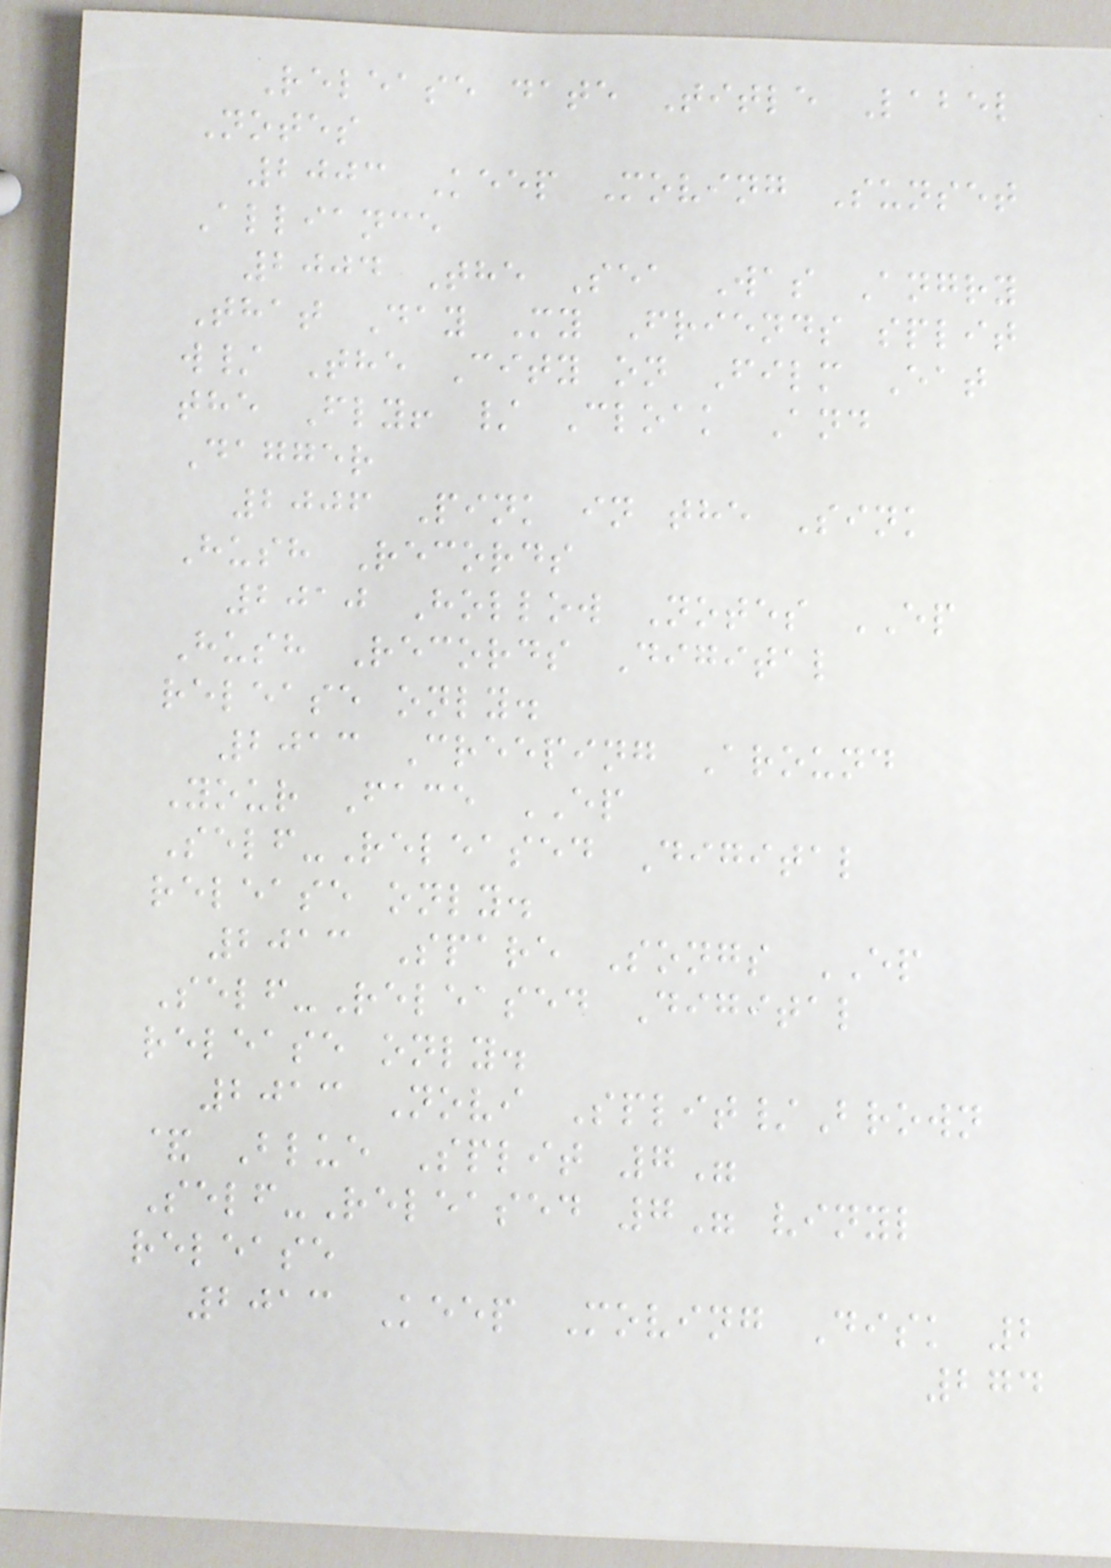Release date Title Label
Notes
2003 Keep Moving Sunset
Alliance
2004 The Sea Was Angry
That Day My Friends split
w/ The City on Film Eat
the Fly! / Cloak And
Dagger
2006 Pink in the Sink
Hush Records
2010 Hollow Notes EP
Hush Records Digital
release only.
2013 Creeping Around
Your Face EP
Self-Released Digital
release only.
2013 Spare Songs EP
Self-Released Digital
release only.
2013 Novi Split/Brown
& Blue Split 7"
Self-Released 7" vinyl
release
2013 Keep Moving Disk 2
274
